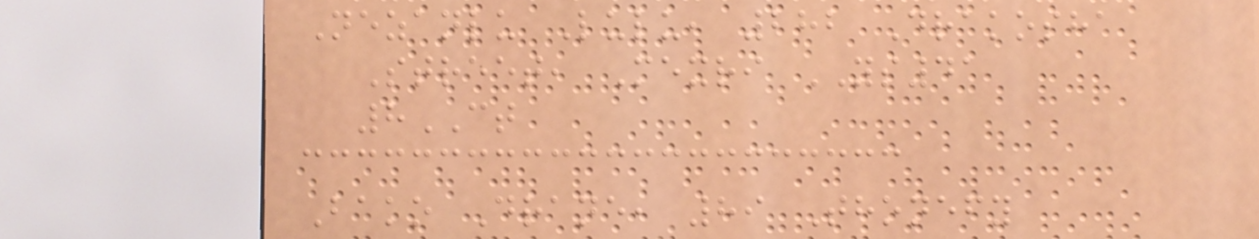Nezanlu Lulu, 282 Drakosha
Street, Mexri YS41
8CT
Bako Drane, 89 Thonefy
